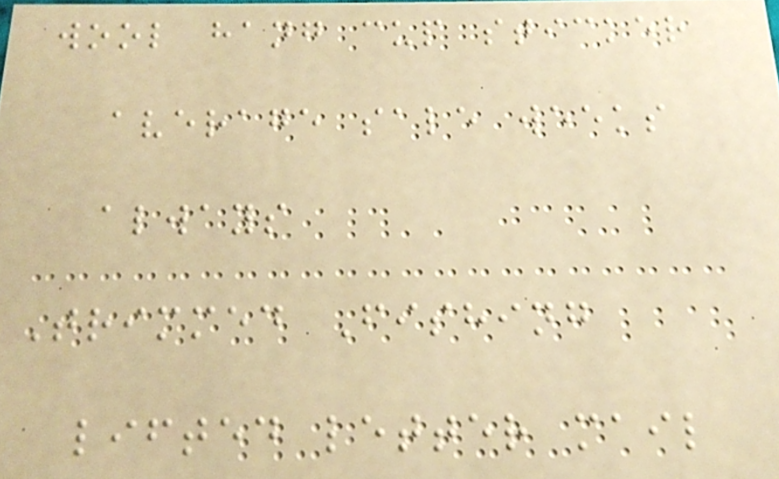wool hang cup sticker
average sale weeks
always
Trimmed Fishing
lifted letter mail
